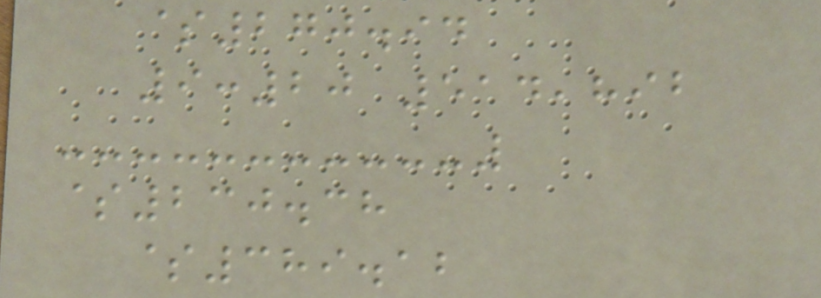$270.94
9:20 514,892
$230.38
$389.12
